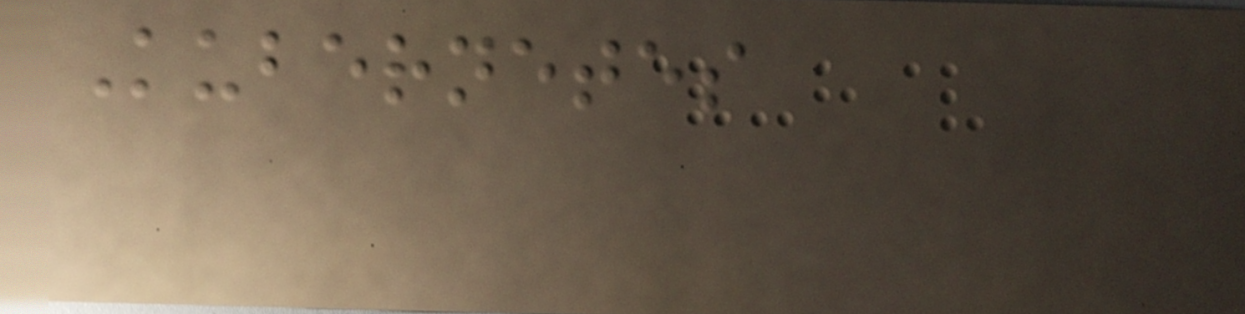Kubernetes
